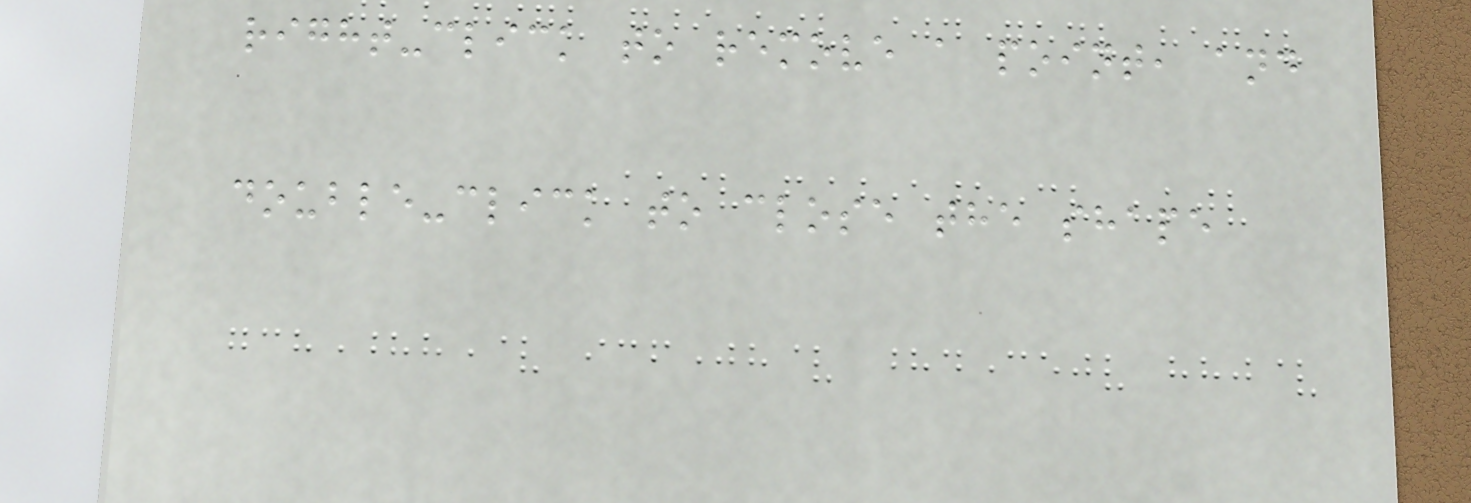right-click to remove a point, and
double-click to close the shape
